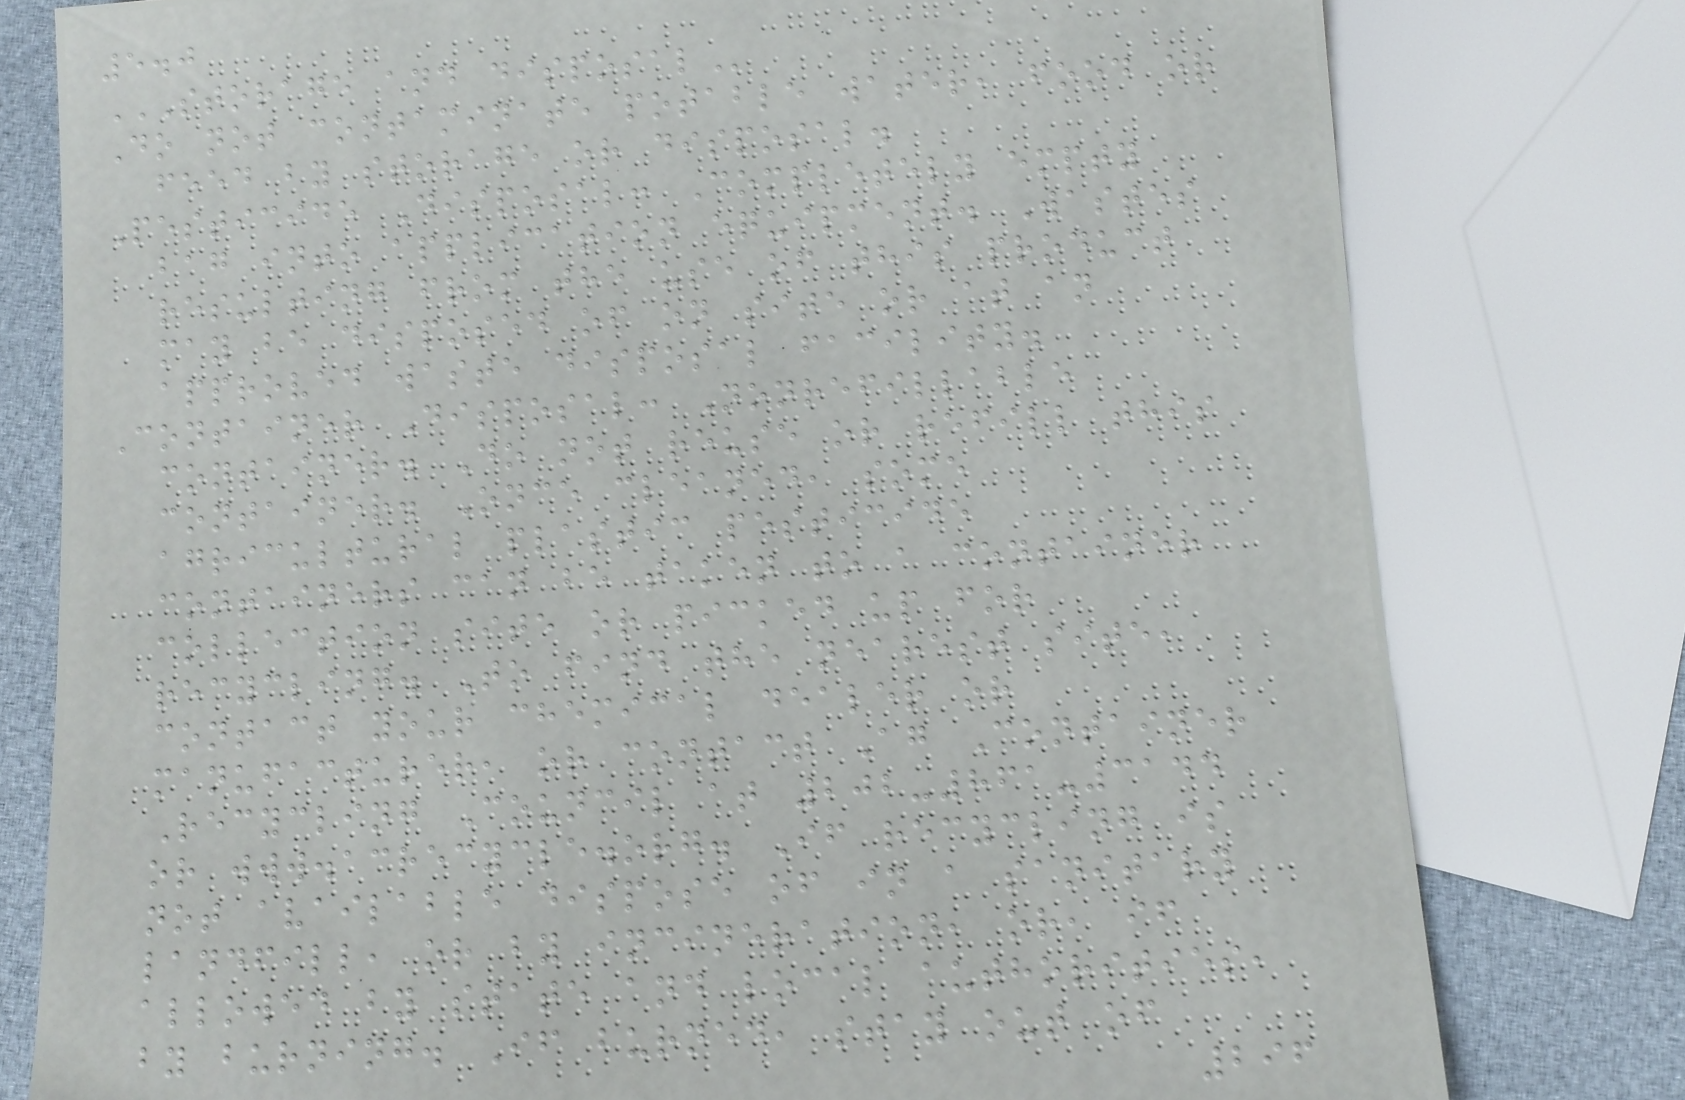5.0
STORAGE AND DISPOSAL
Do not contaminate potable water, food or
feed by storage or disposal.
Pesticide Disposal: Completely empty
bag into application equipment. Wastes
resulting from the use of this product
may be disposed of on site or at an
approved waste disposal facility.
Container Disposal: Nonrefillable
container. Do not reuse or refill this
container. Once cleaned, some
agricultural plastic pesticide
containers can be taken to a container
collection site or picked up for
recycling. To find the nearest site,
contact your chemical dealer or
manufacturer, or contact Ag Container
Recycling Council at 202-861-3144
or www.acrecycle.org. If recycling is
not available dispose of in a sanitary
landfill, or by incineration, or, if
allowed by state and local authorities,
by burning. If burned, stay out of
296
